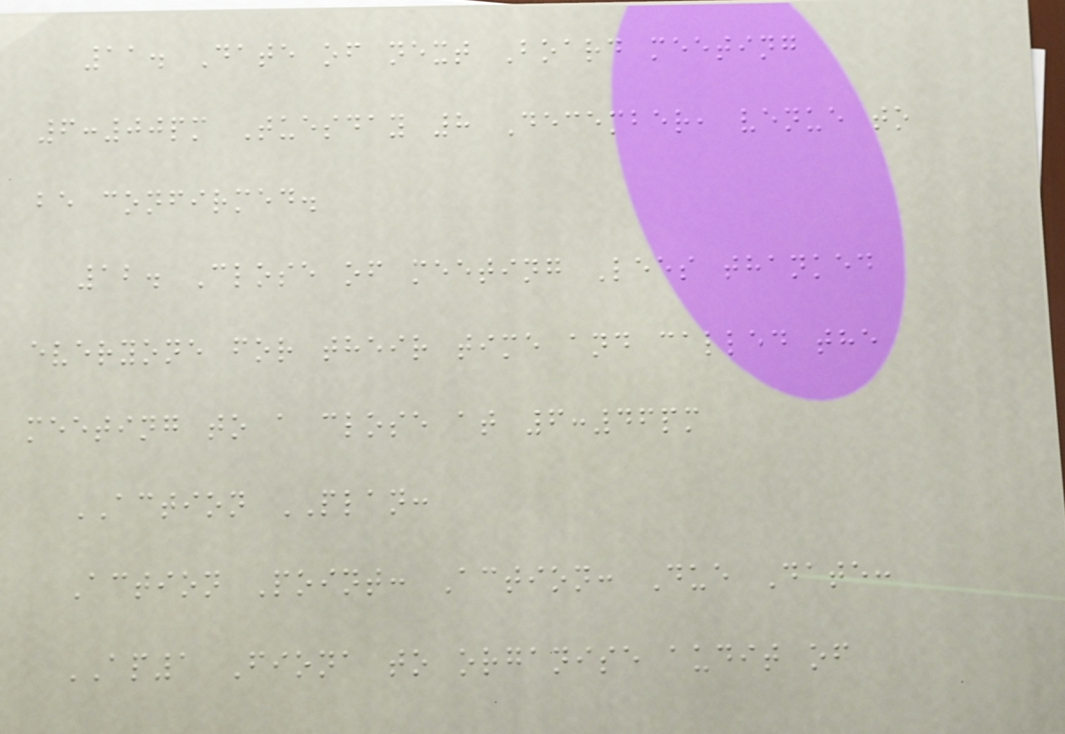11. Date of next Board meeting
6:00pm Tuesday 8 December, venue to
be confirmed.
12. Close of meeting Lees thanked
everyone for their time and called the
meeting to a close at 6:46pm
ACTION PLAN:
Action Point: Action: Due Date:
AP1 Fiona to organise audit of
